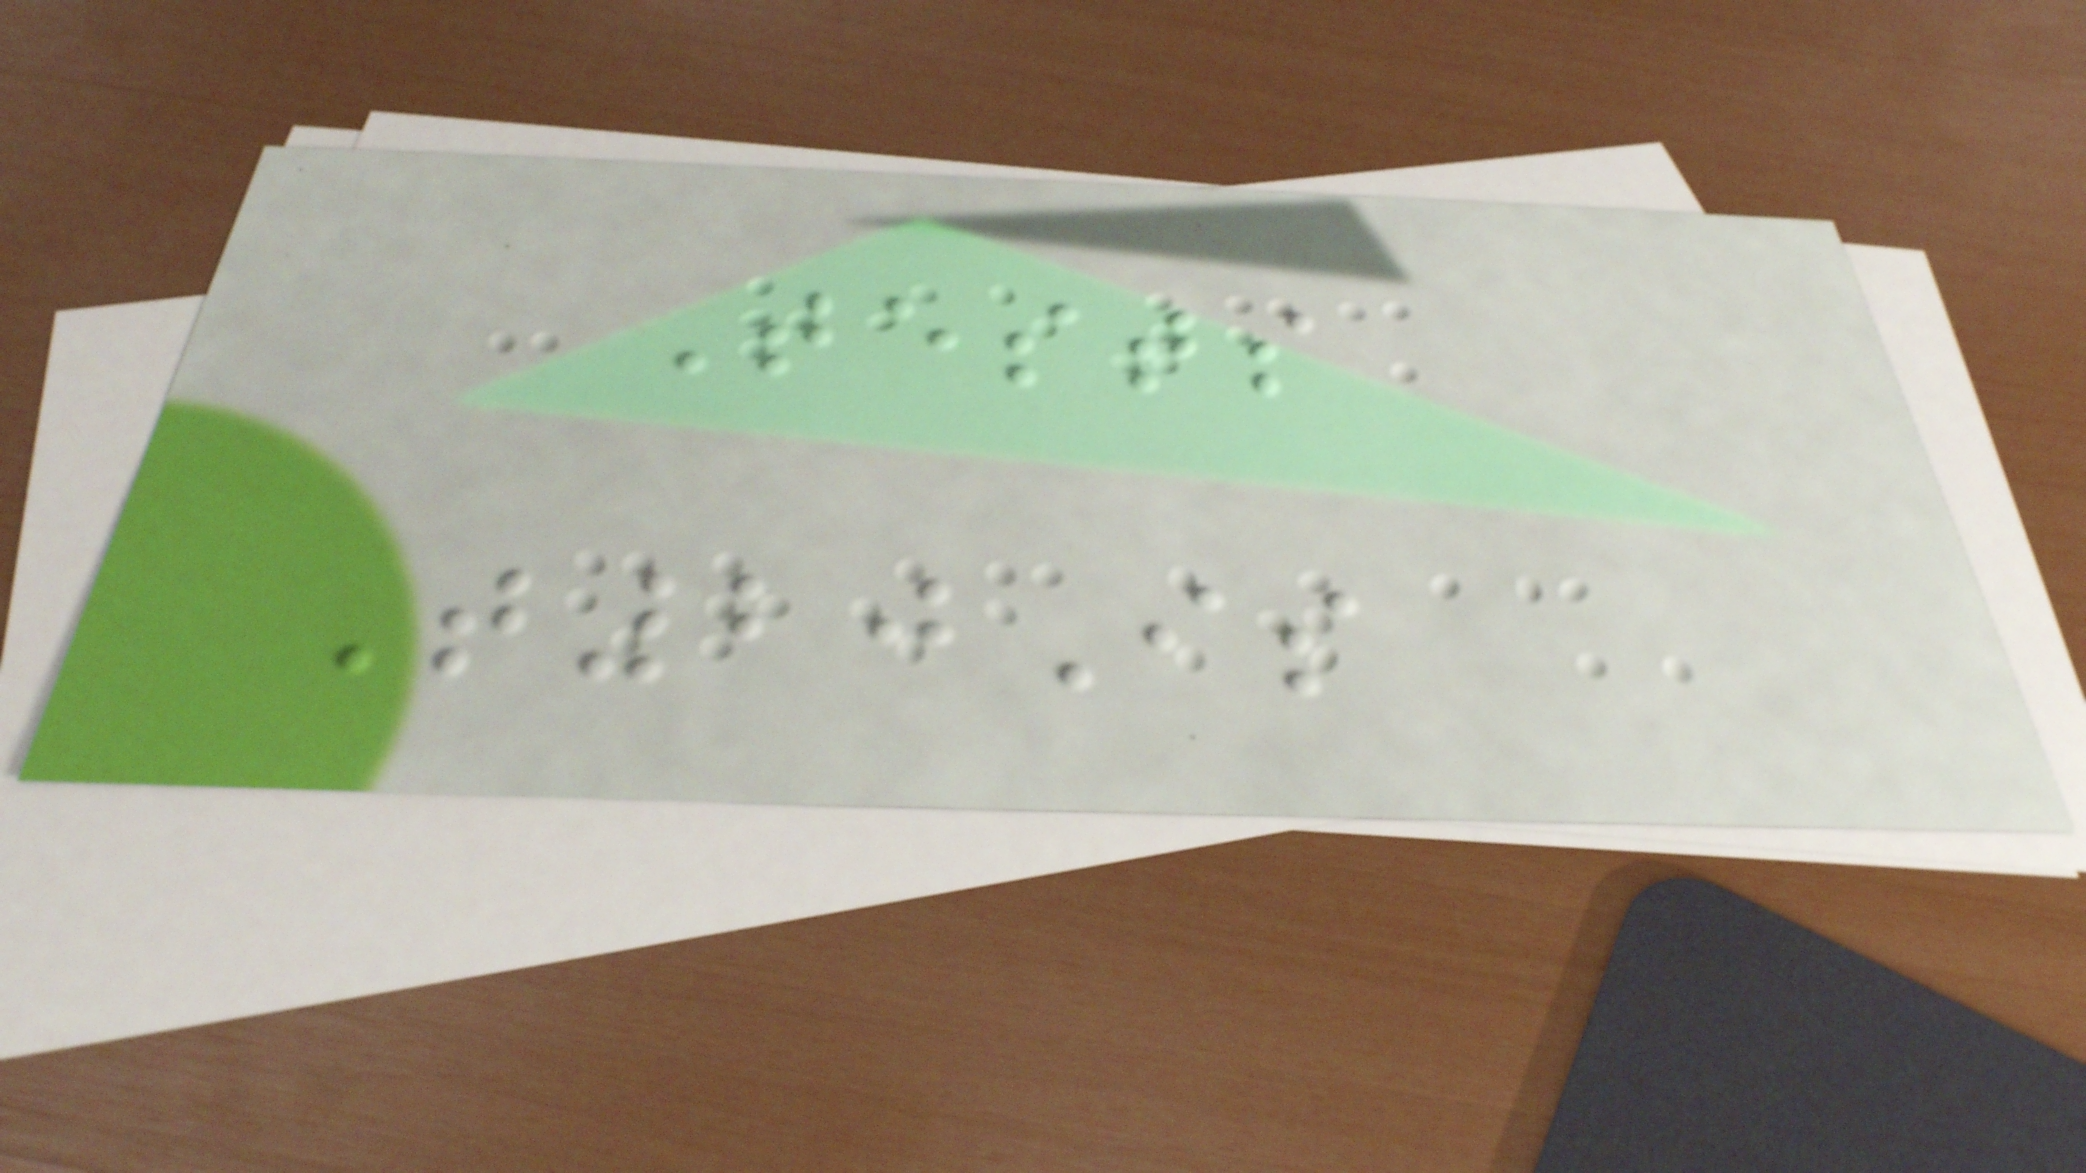Tests
T20Is
